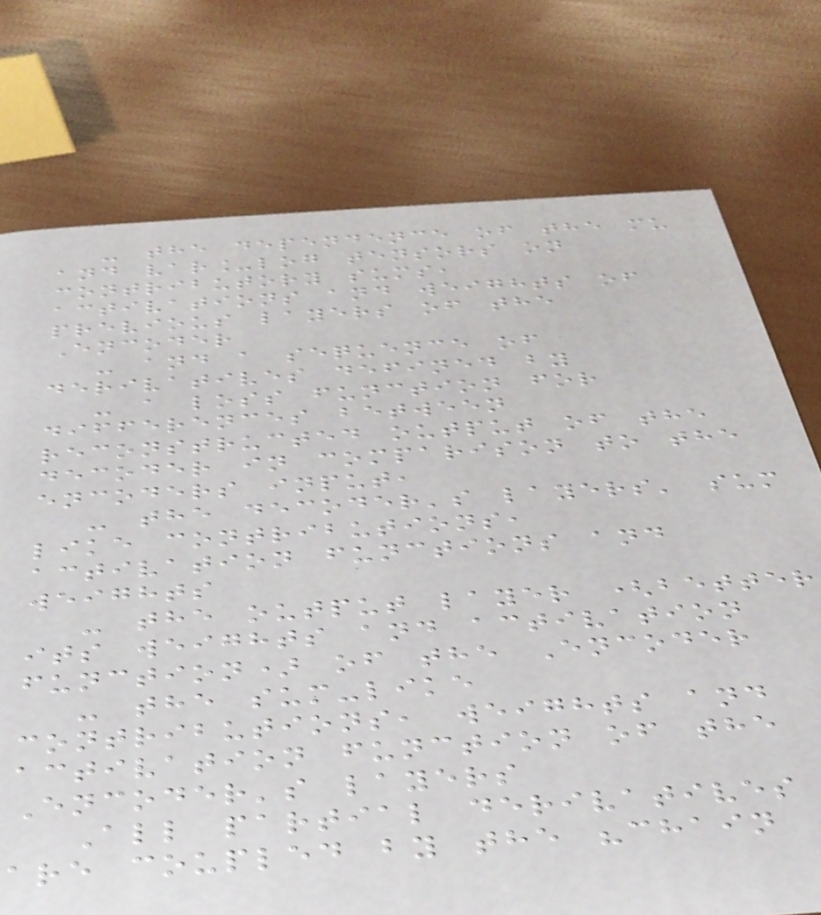- the dependence of the mu
and var_log tensors on
contributory sums,
activations and weights of
previous layers of the
Encoder
- and a sequence of
derivatives defined by
- a loss function for
differences between
reconstructed output of the
decoder in comparison to the
encoders input,
- the decoder's layers' sum
like contributions,
activation functions and
weights
- the output layer (better
its weights and activation
function) of the Encoder
- the sum-like
contributions, weights and
activation function of the
Encoder's layers
All partial derivatives
are coupled by the "chain
